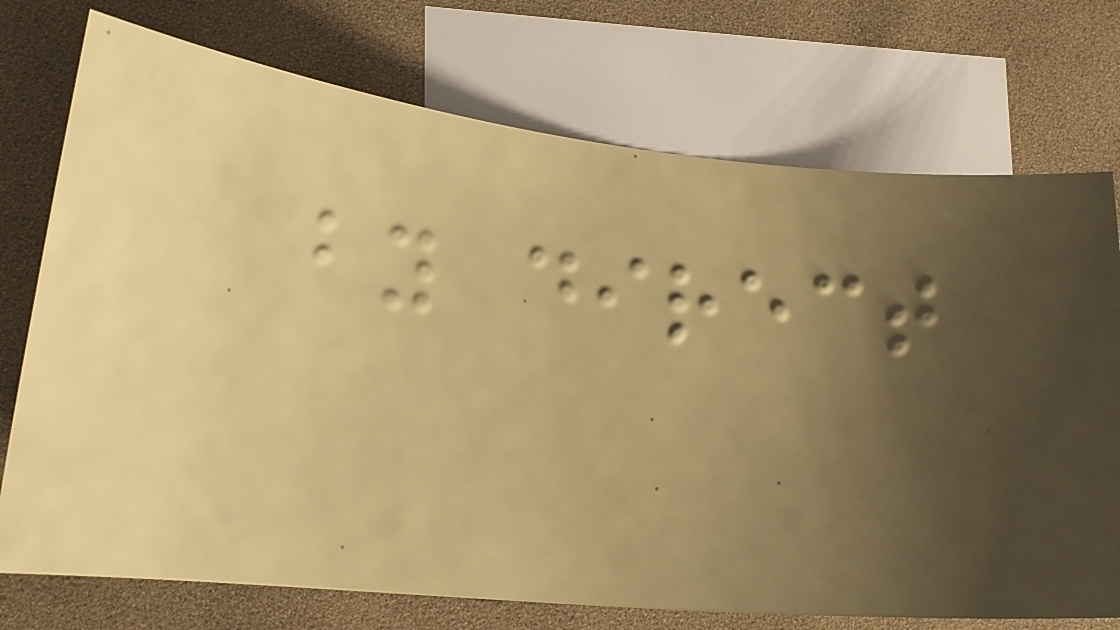by direct
